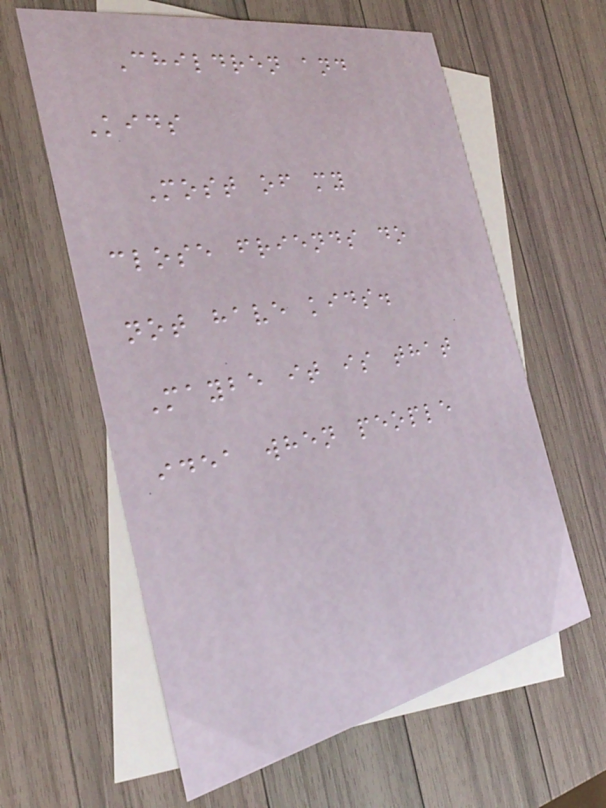Children and
Kids
Most of my
close friends do
not have kids.
Maybe it is that
idea when people
